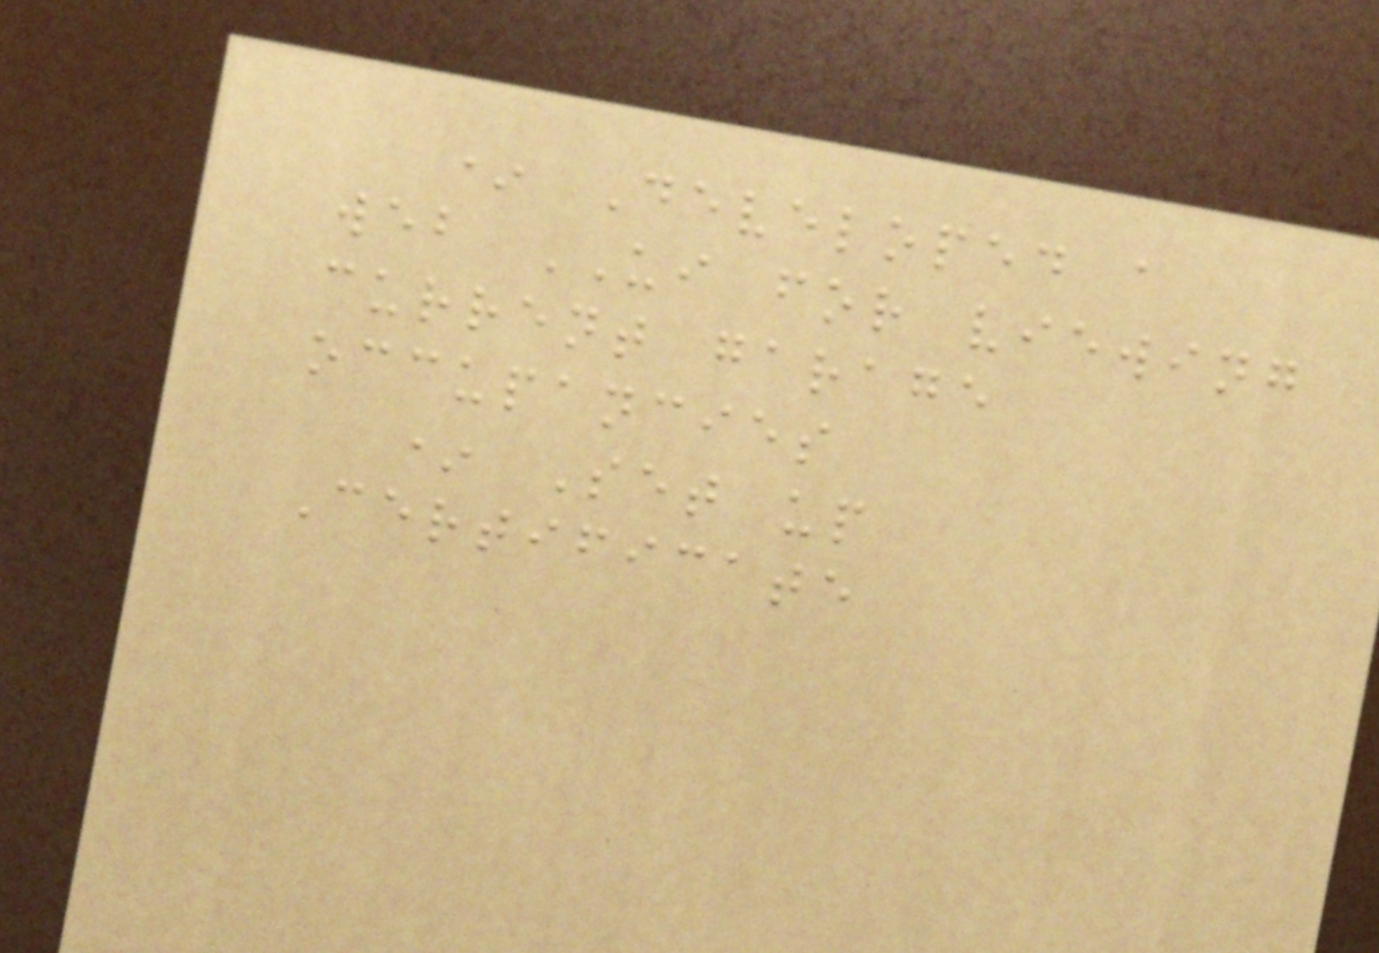* Developed a
web UI for viewing
current garage
occupancies
* Set up
Certificate
